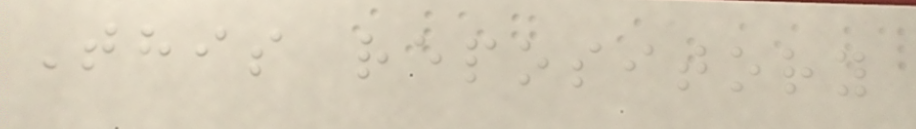This repository
